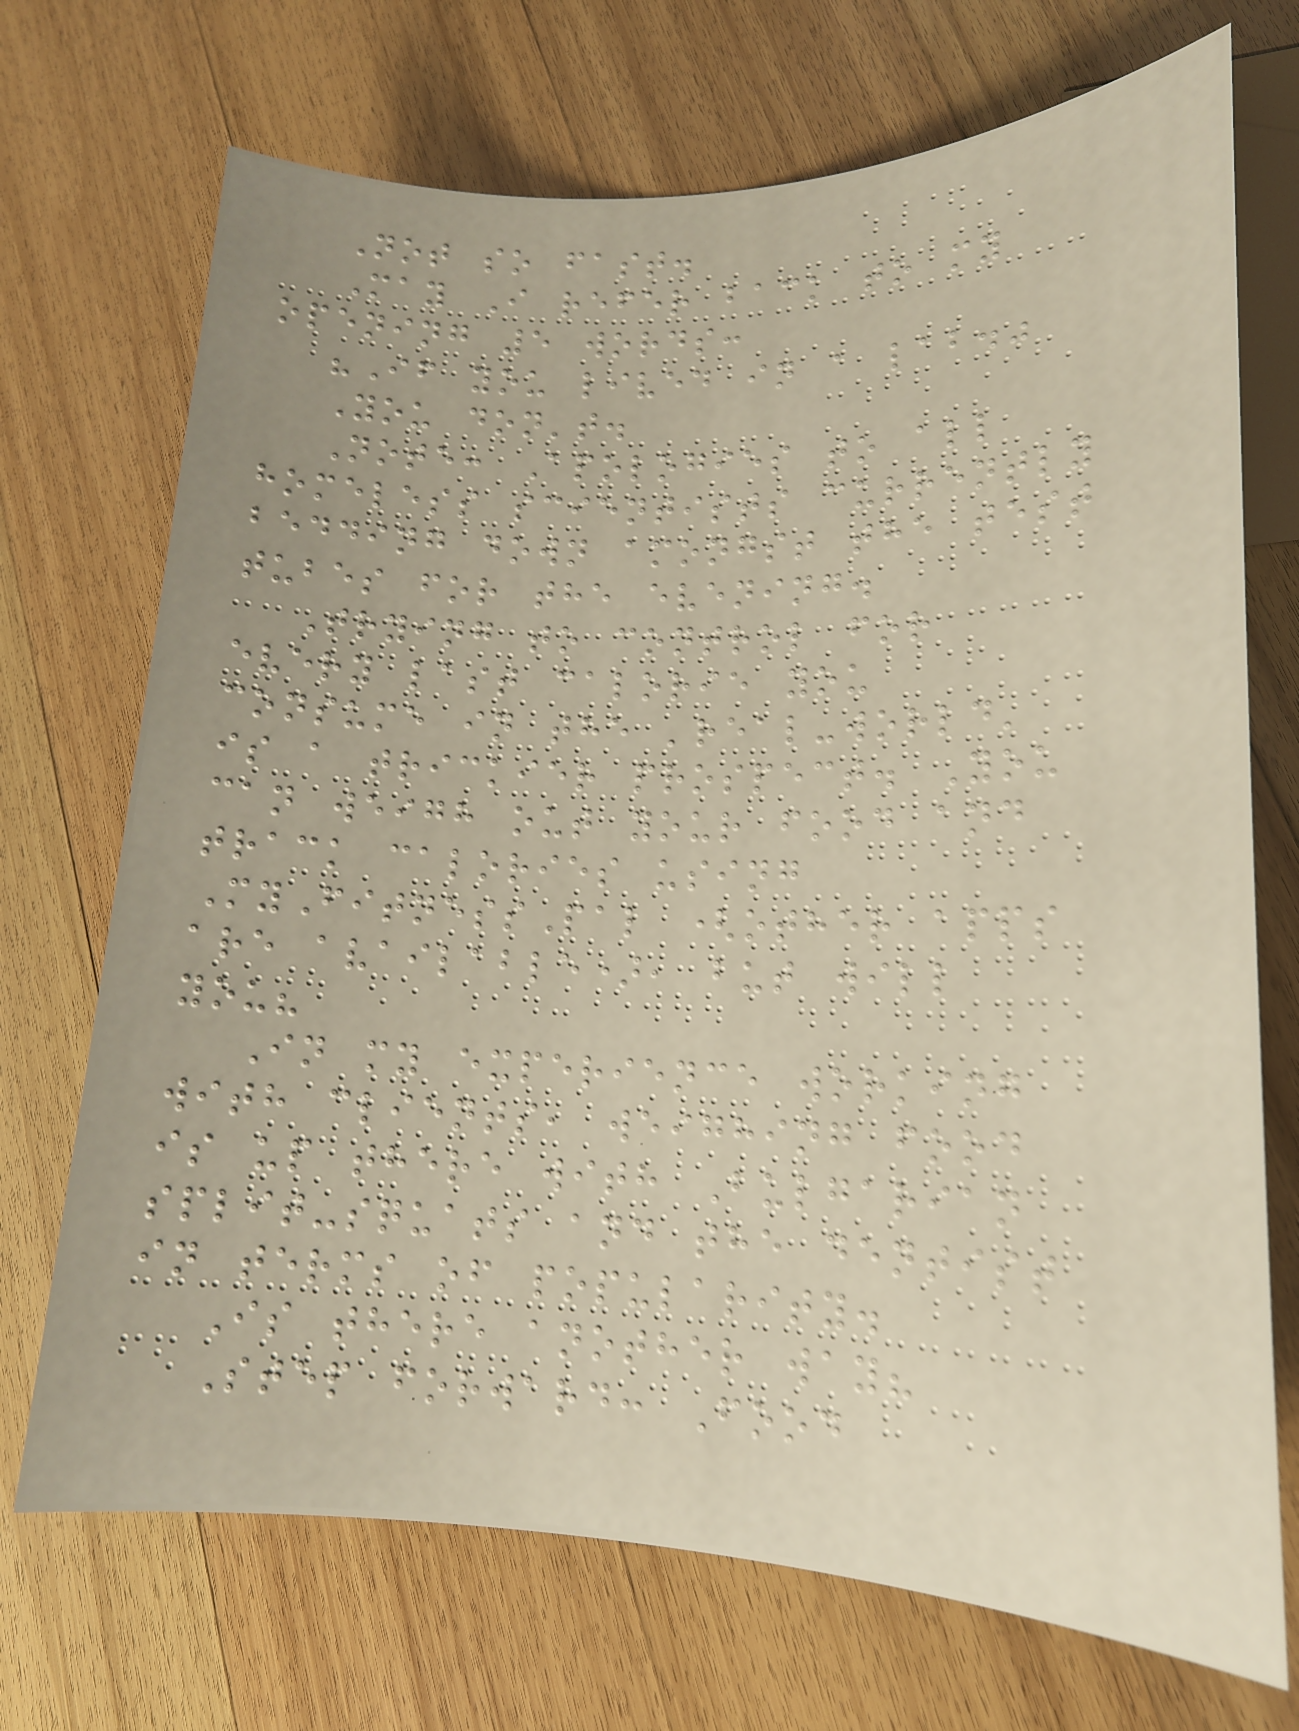Not so fast.
May I refer back to my
opening 5 words:
"If you lived in a lab."
You don't.
Note: Apologies to all
homeless scientists currently
bedding down amongst the test
tubes for the evening.
Trying to control for
every last calorie you
consume in the 'real-world'
is a trickier prospect. You
can weigh out your food and
track calories using
MyFitnessPal (other apps
are available), but will
you?
In my experience working
with clients, weighing food
is up there with Bulgarian
split-squats and the dentist
in terms of popularity.
Is there another way?
Step forward: Food
